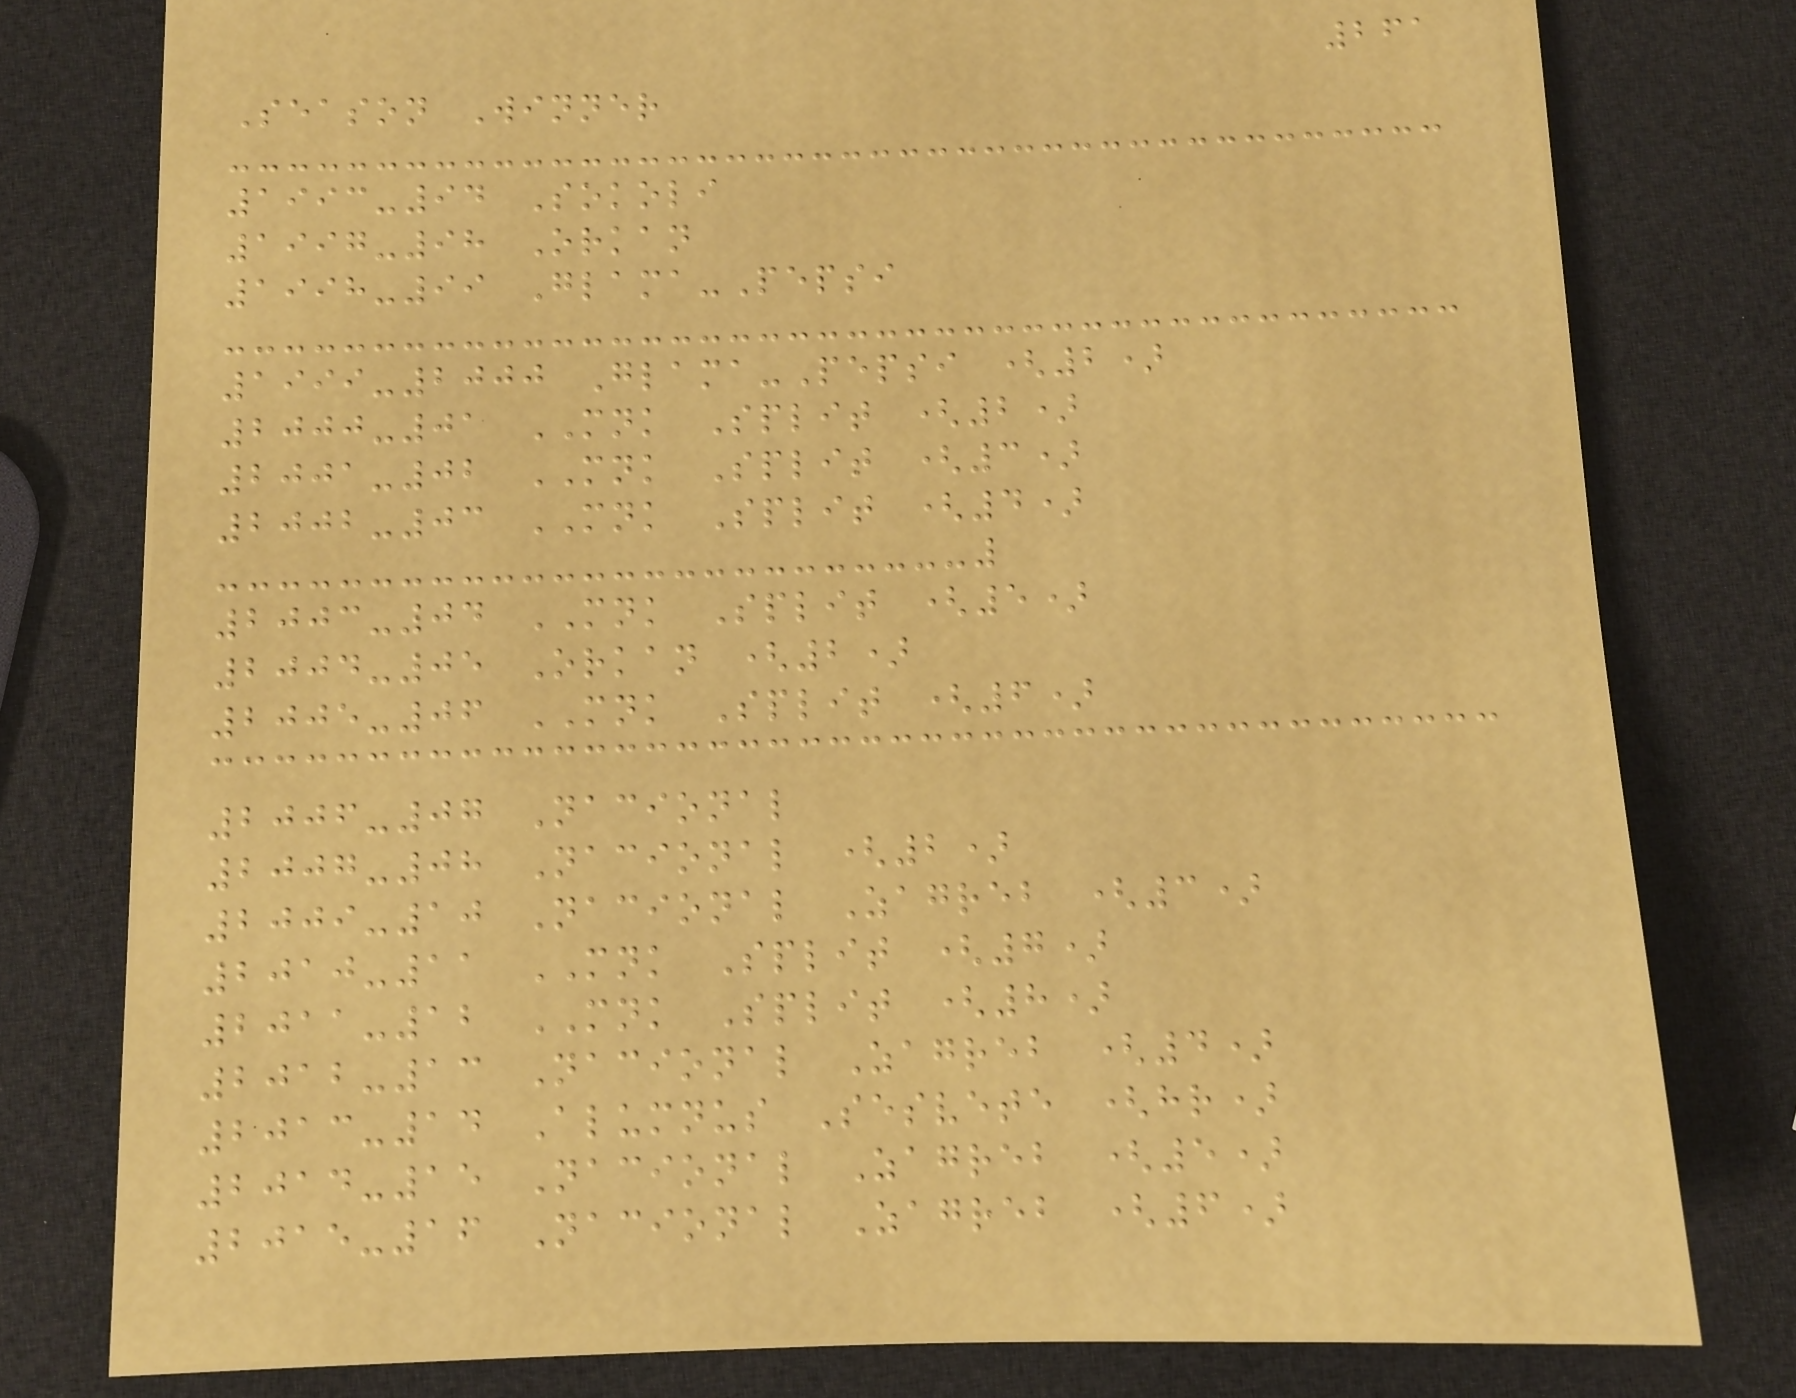261
Season Winner
1993-94 Sokoli
1997-98 Orkan
1998-99 Glama-Pepsi
1999-2000 Glama-Pepsi (2)
2000-01 MNK Split (2)
2001-02 MNK Split (3)
2002-03 MNK Split (4)
2003-04 MNK Split (5)
2004-05 Orkan (2)
2005-06 MNK Split (6)
2006-07 Nacional
2007-08 Nacional (2)
2009-10 Nacional Zagreb (3)
2010-11 MNK Split (7)
2011-12 MNK Split (8)
2012-13 Nacional Zagreb (4)
2013-14 Alumnus Sesvete (hr)
2014-15 Nacional Zagreb (5)
2015-16 Nacional Zagreb (6)
